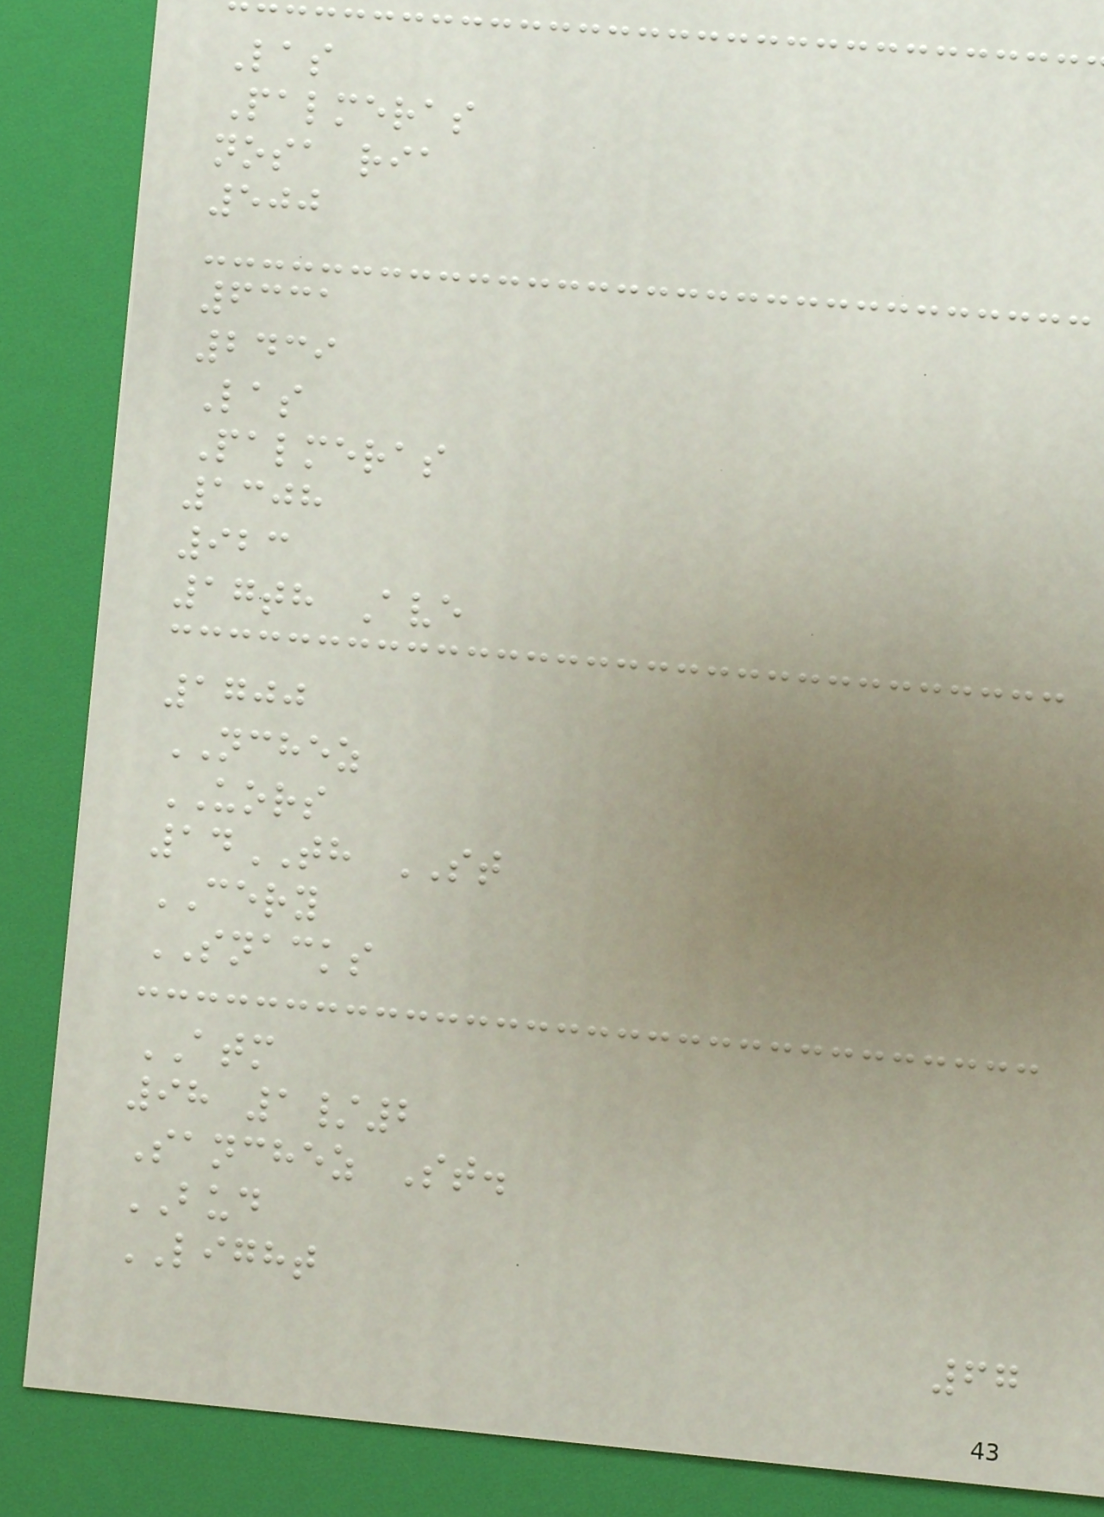Las
Palmeras
nosa ria
500
6331
2439
Las
Palmeras
1308
923
17th Ave
1700
NCHEZ
UORS
14TH ST
CERY
SNACKS
ATM
98 1/2
Sanchez St.
BUD
LIGHT
67
